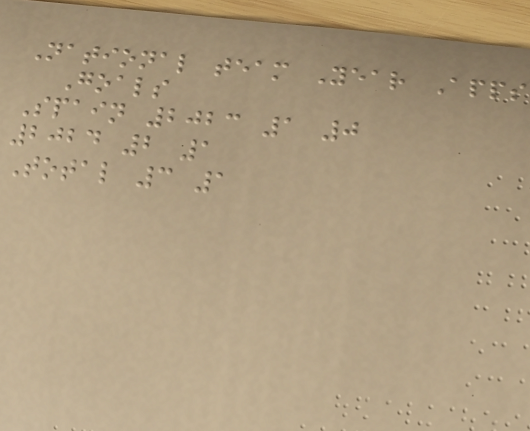National team Year Apps
Goals
Spain 2023 1 0
2024 2 1
Total 3 1
